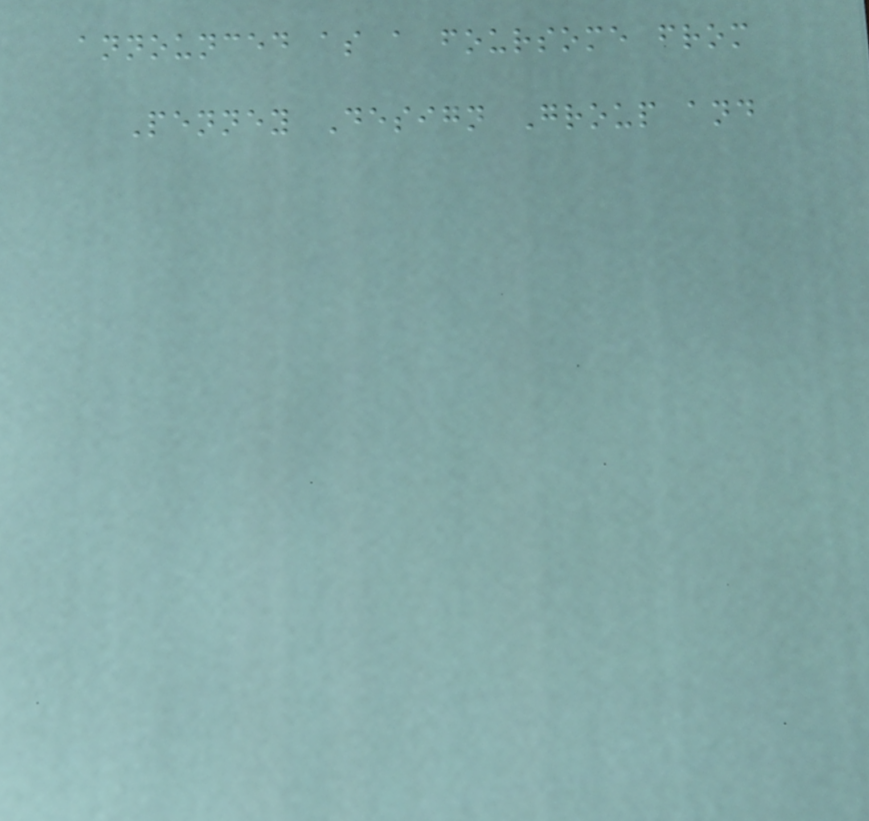announced as a foursome from
Penney Design Group and
